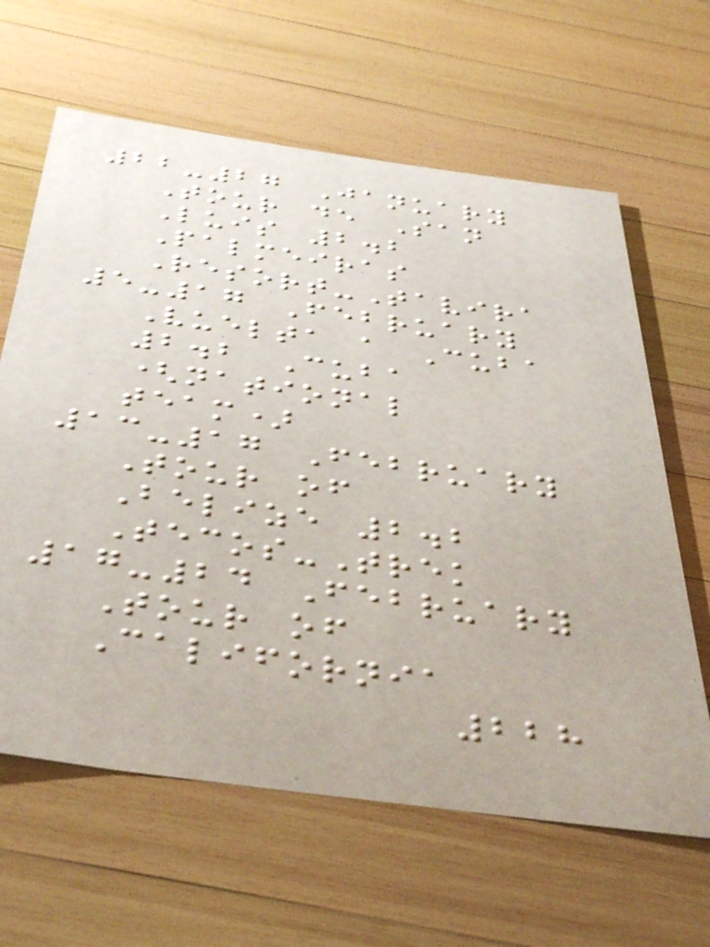22-27 January
Tour de San
Luis 2.2
Palmeiras
Resort-Tavira
5-17 February
Vuelta a Cuba
2.2 Cuba
(national
team)
13-17 February
Tour of
Belize 2.2
Tecos-Trek
17-24 February
Tour of
California
228
